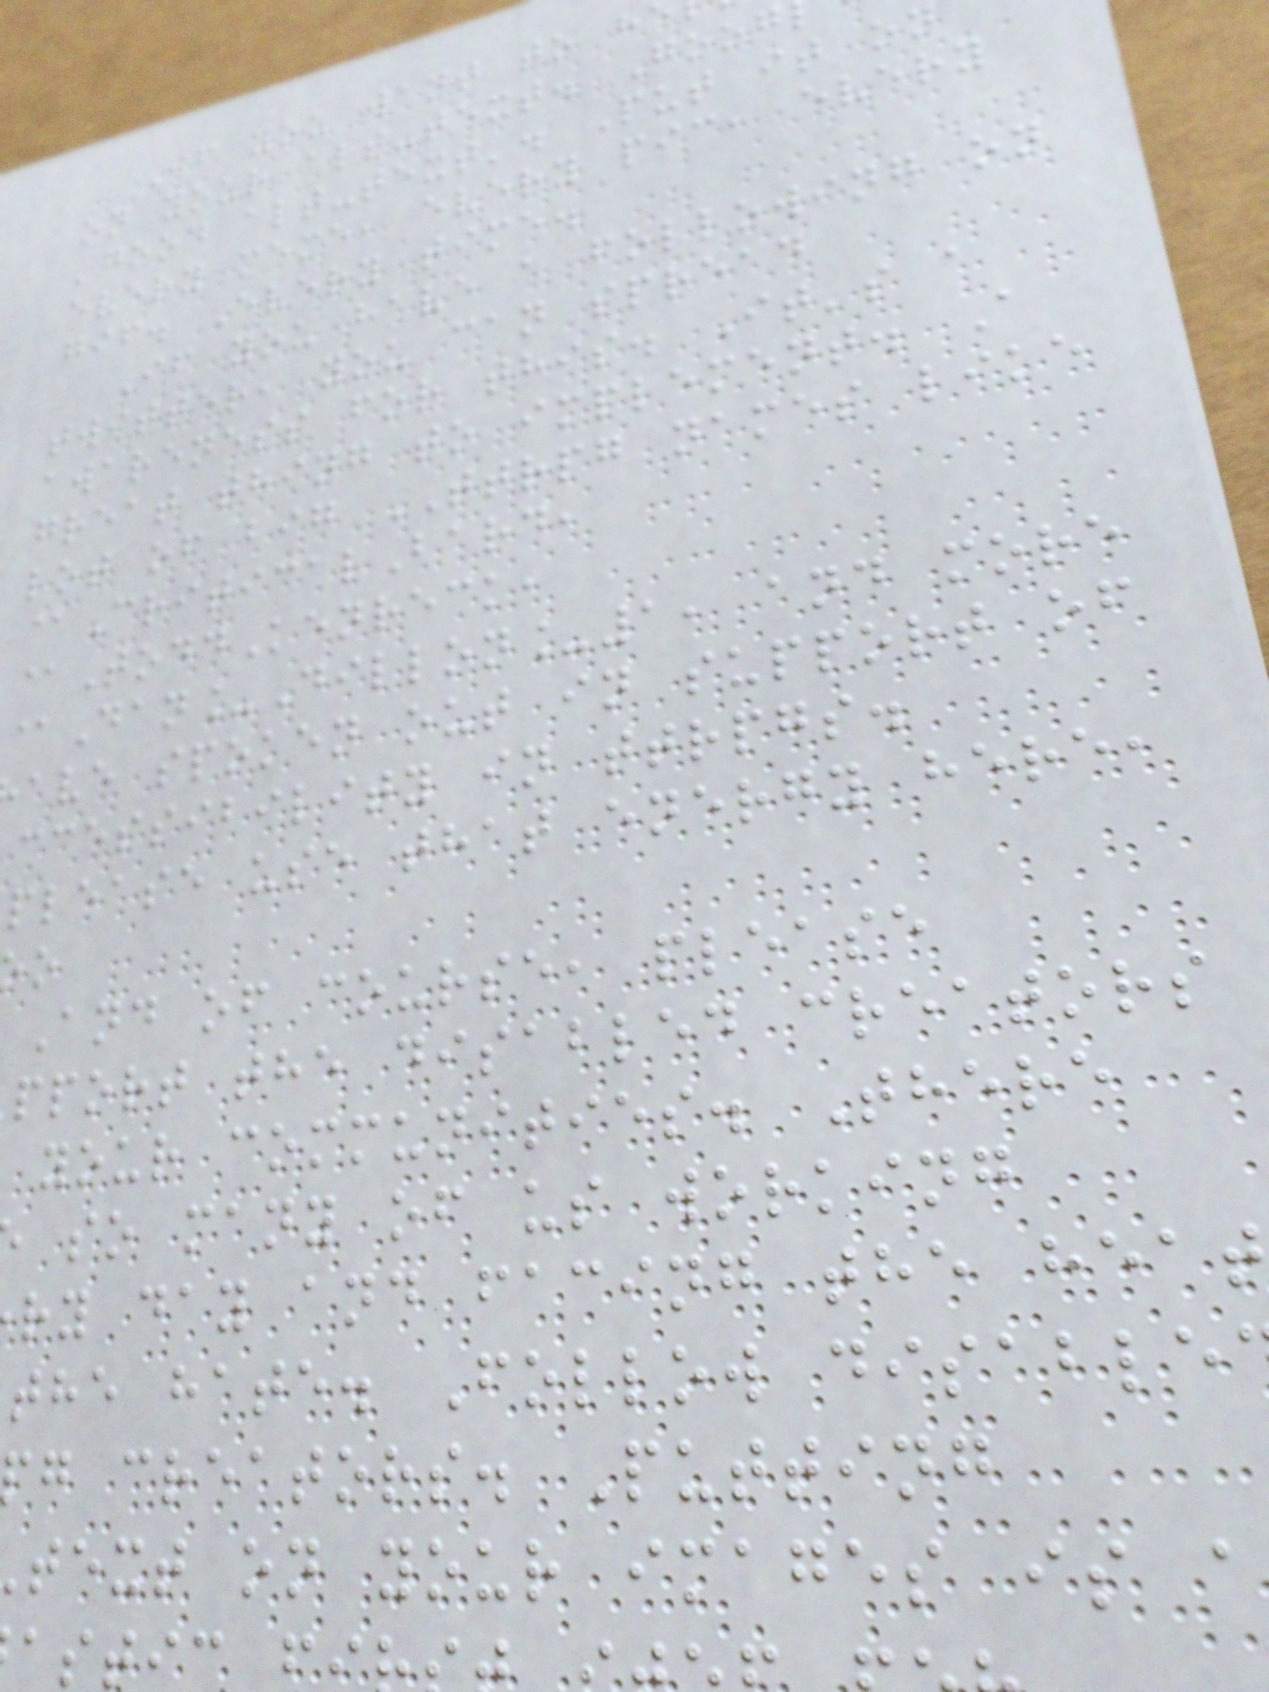If you want to h
on your alt-text. Goog
'good alt-text'. Put it on
every meme, every pic, every
gif. Every time.
If you have a following on
twitter, you can spread
awareness for this. It's a
great thing to implement. A
lot of big TTRPG names like
@CriticalBard,
@ToddKenreck,
@Dan_Dillon_1, and more
ave spoken out in support of
ccessibility in ttrpgs.
please use that energy here,
And of course, please
pport the disabled creators
your communities. There
so many of us working
ry day and facing the heat
the hate. Follow disable
g creators. Putting
text on your images is a
